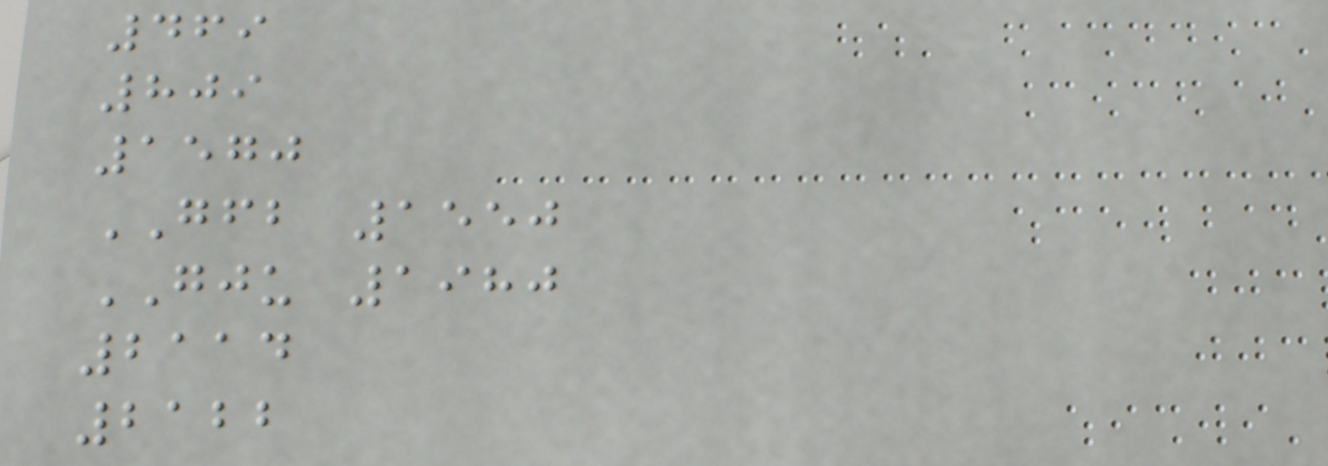469
809
1570
GFB 1550
GJU 1980
2114
2122
